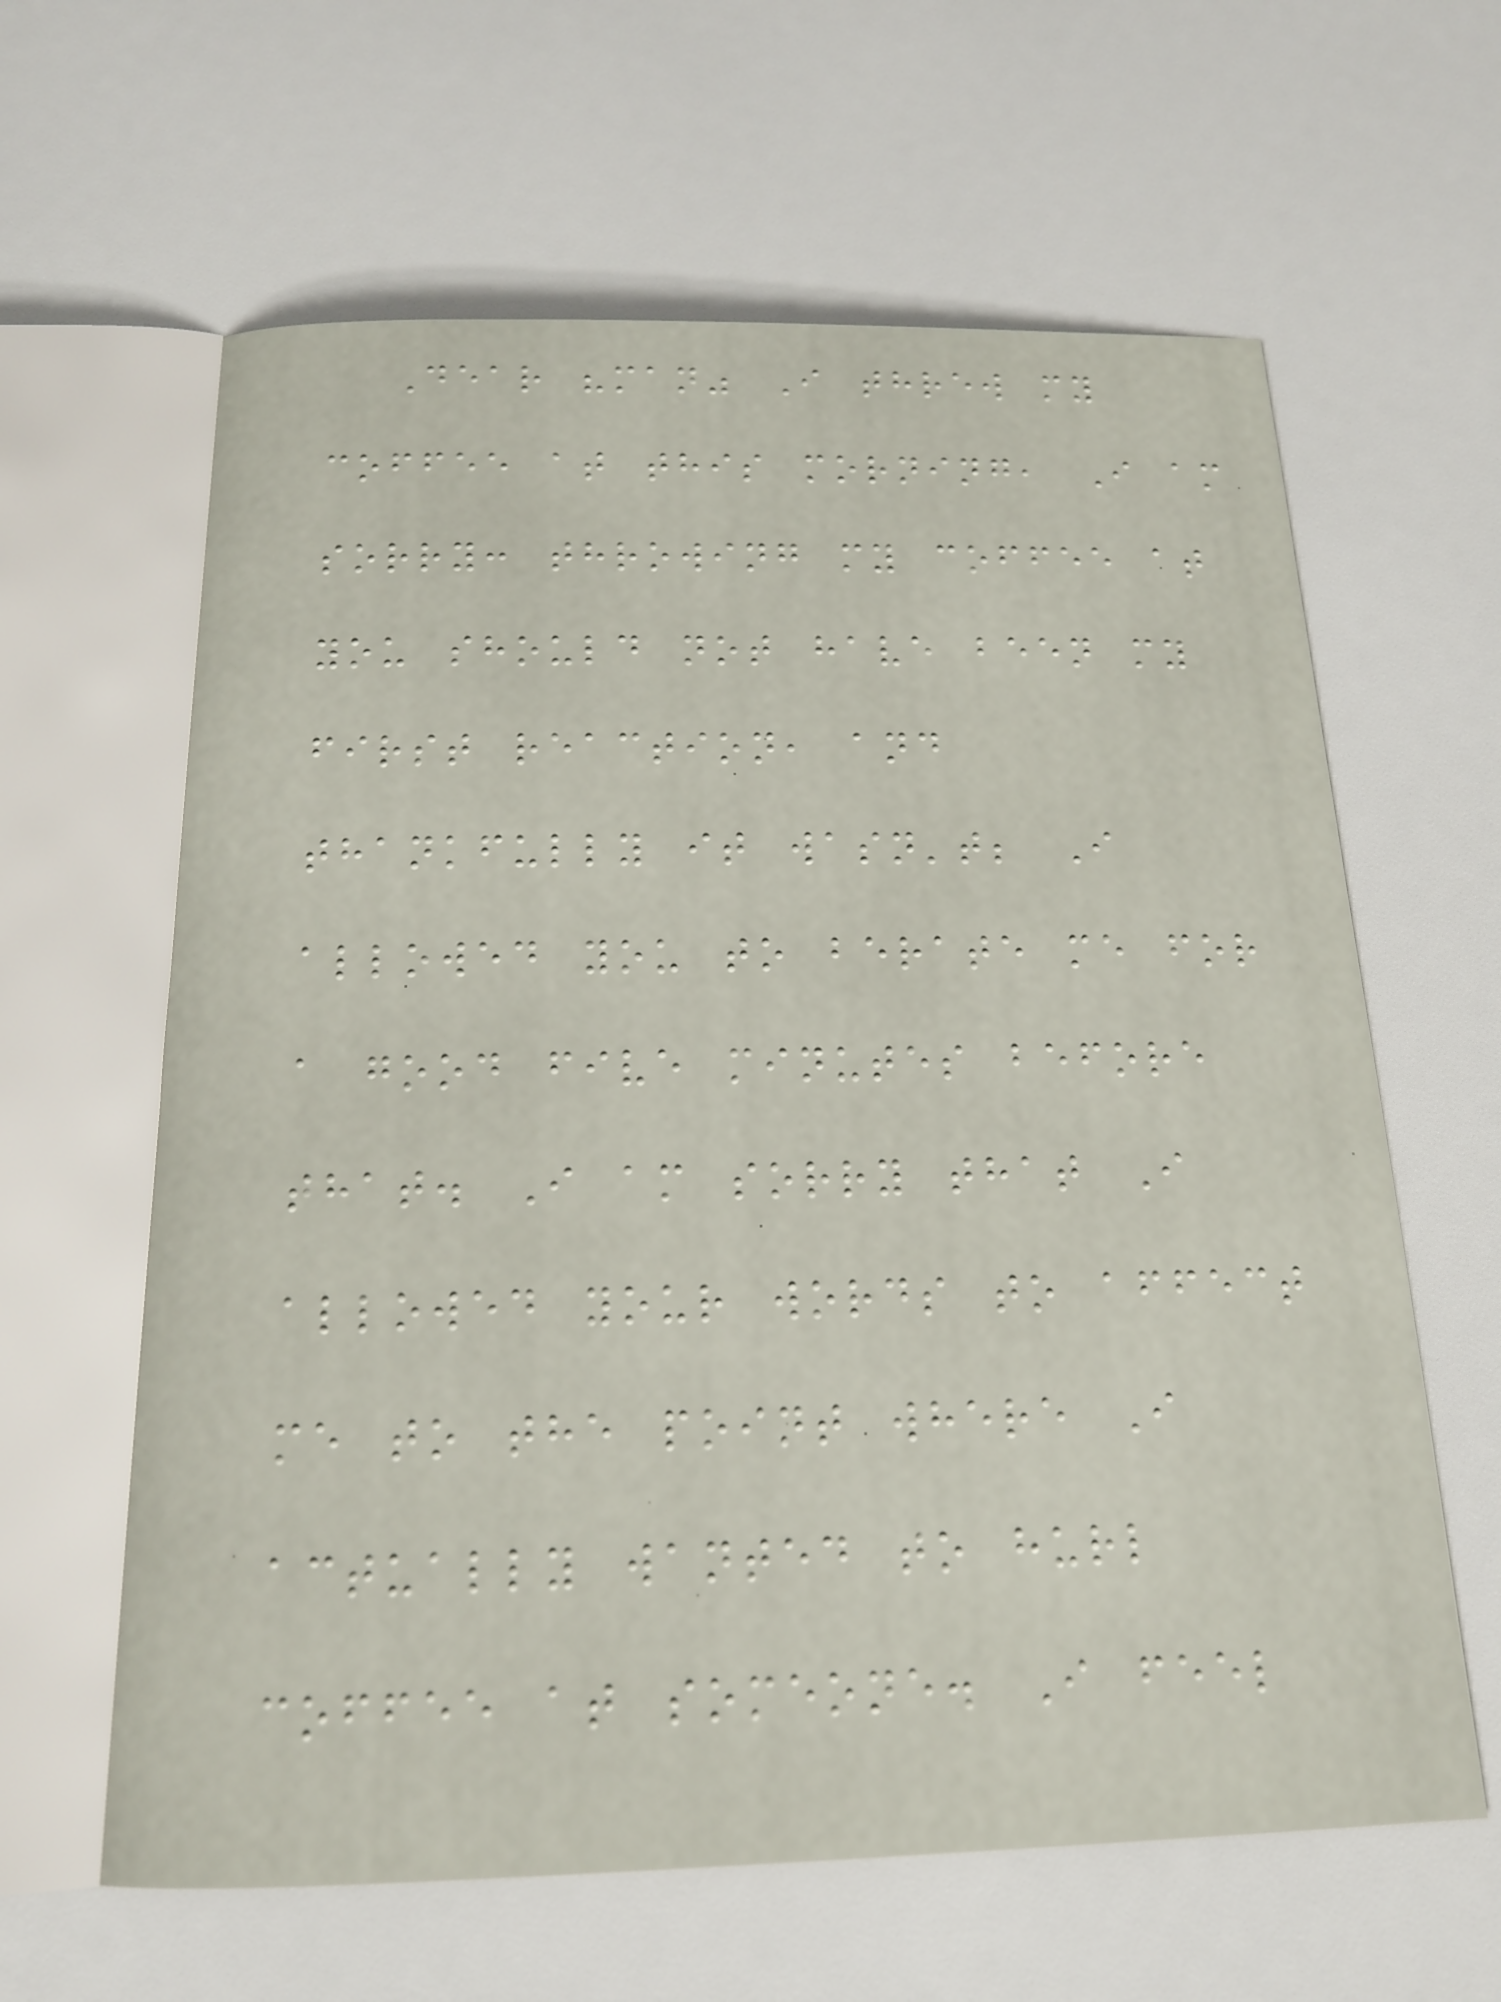Dear "man" I threw my
coffee at this morning, I am
sorry: throwing my coffee at
you should not have been my
first reaction, and
thankfully it wasn't; I
allowed you to berate me for
a good five minutes before
that. I am sorry that I
allowed your words to affect
me to the point where I
actually wanted to hurl
coffee at someone. I feel
